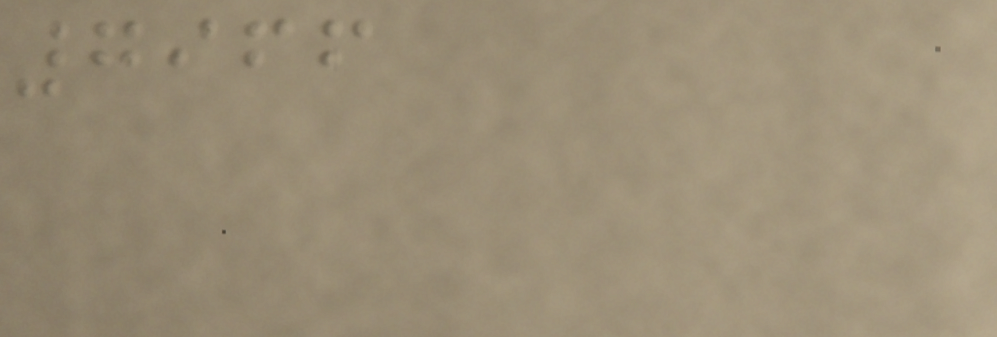7966
